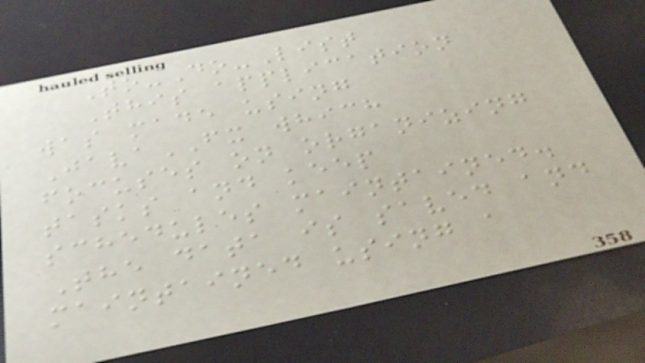To-Do-List
This application
was made using
JavaFX which
focuses on organizing
tasks and keep
schedules maintained.
The data is saved and
maintained using a
